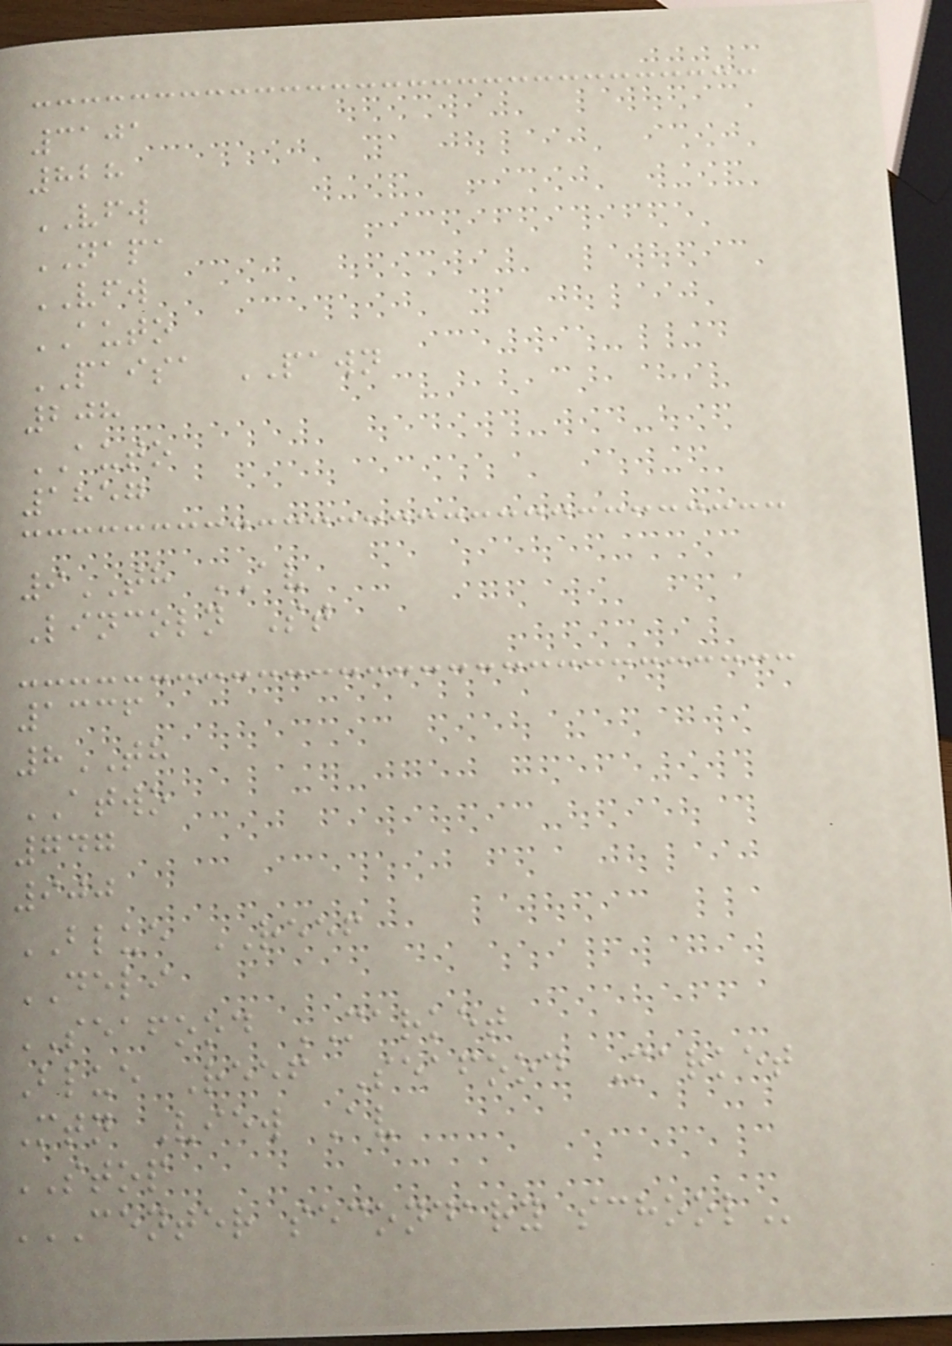3101
828
VFW
NAPA
VFW
AUTO
PAISA PAWN
208
AUTO
1857
9TH AV
Lincoln St
1336
8TH
ATWO
747
900
BLUE REEF
DELI
SEAFOOD MARKET
Blue Reef Seafood Market
Mtn View Av
STOP
CENTER SECONDARY SCHOOL
